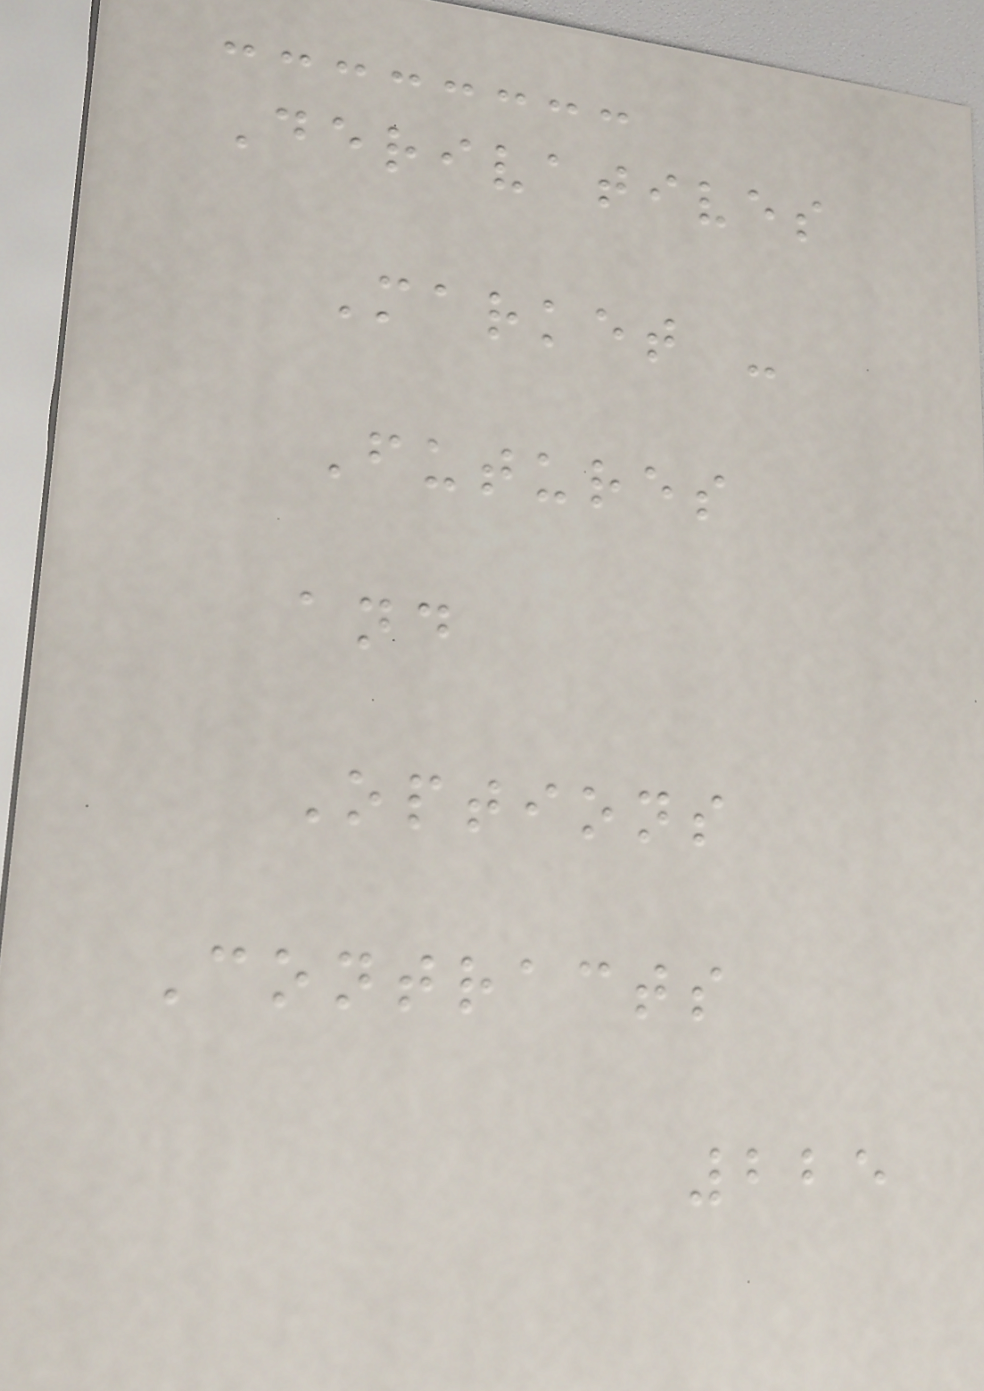Derivatives
Market -
Futures
and
Options
Contracts
225
